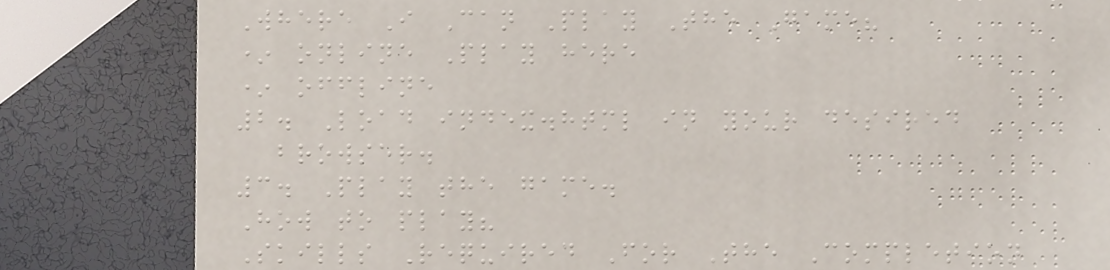Where I Can Play The Game?
* online Play here
* offline
2. Load index.html in your desired
browser.
3. Play the game.
How to play?
Skills Required For The Completion
